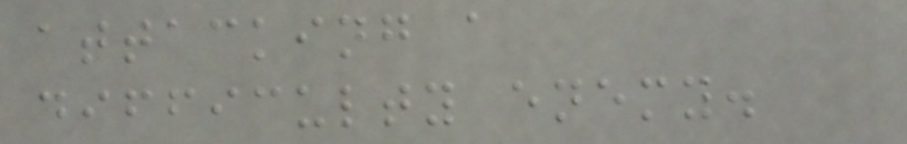attacking a
difficulty enemy.
